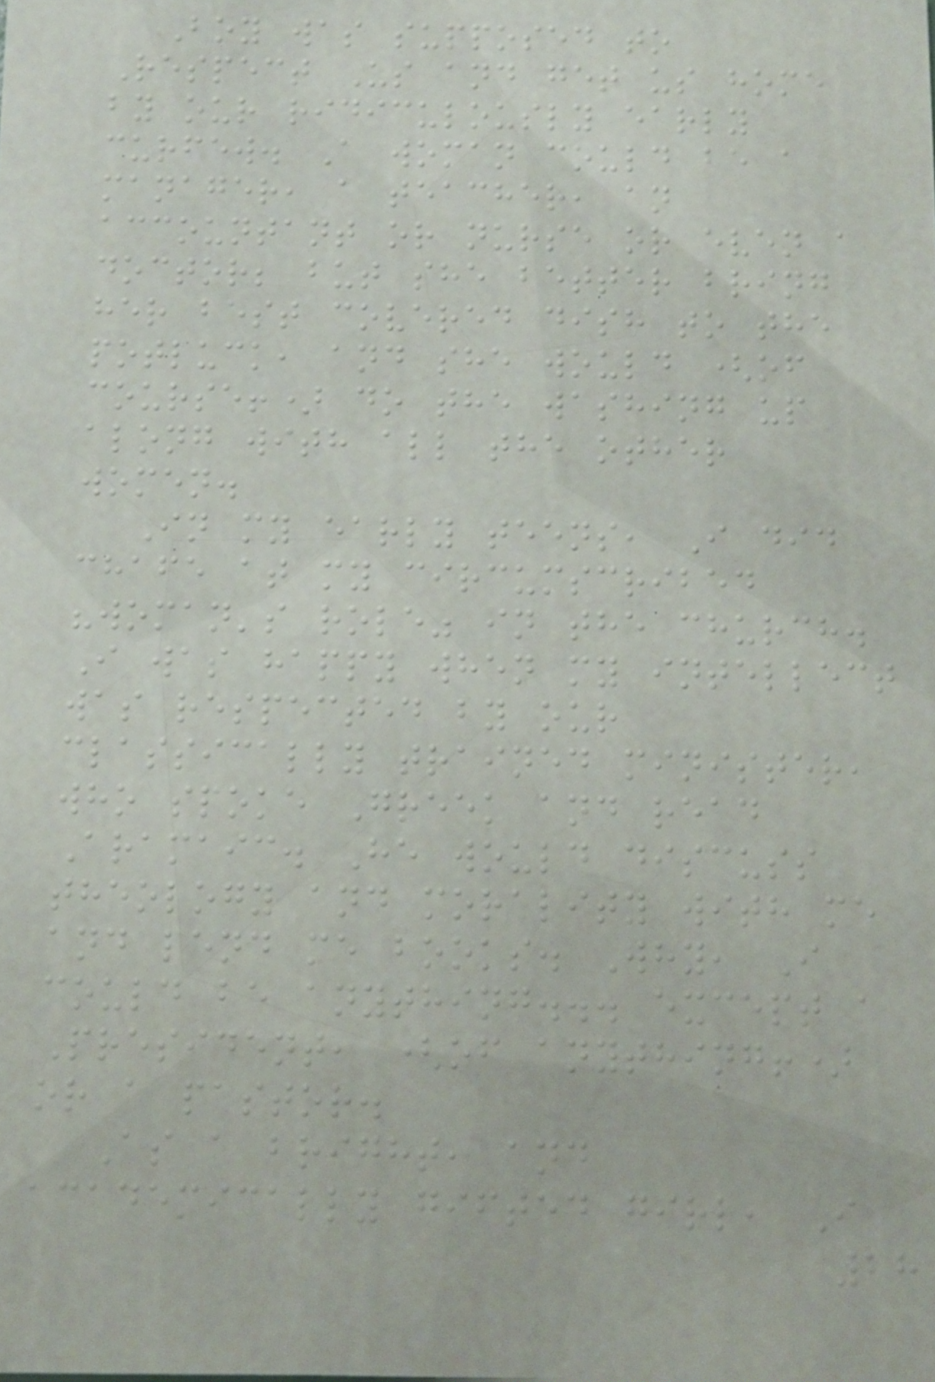Boy was supposed to
Respect Us and get us home
by our ridiculously early
curfew. A woman could be a
manager, a teacher, an
accountant or nurse or even a
doctor; but she better bring
her best covered dish to the
potluck, and she would (of
course!) do the washing up
along with all the other
women.
In my early teens, I did
chafe at my circumscribed
"woman's role" in the church.
I was happy when my intellect
was respected by our
classically trained minister,
who spoke Greek and read
Aramaic. He would discuss
theology and morality with me
and lend me books. Why, I
could be anything... except a
President, (of anything!)
or a pastor.
As a bright, and
academically gifted girl, I
28
